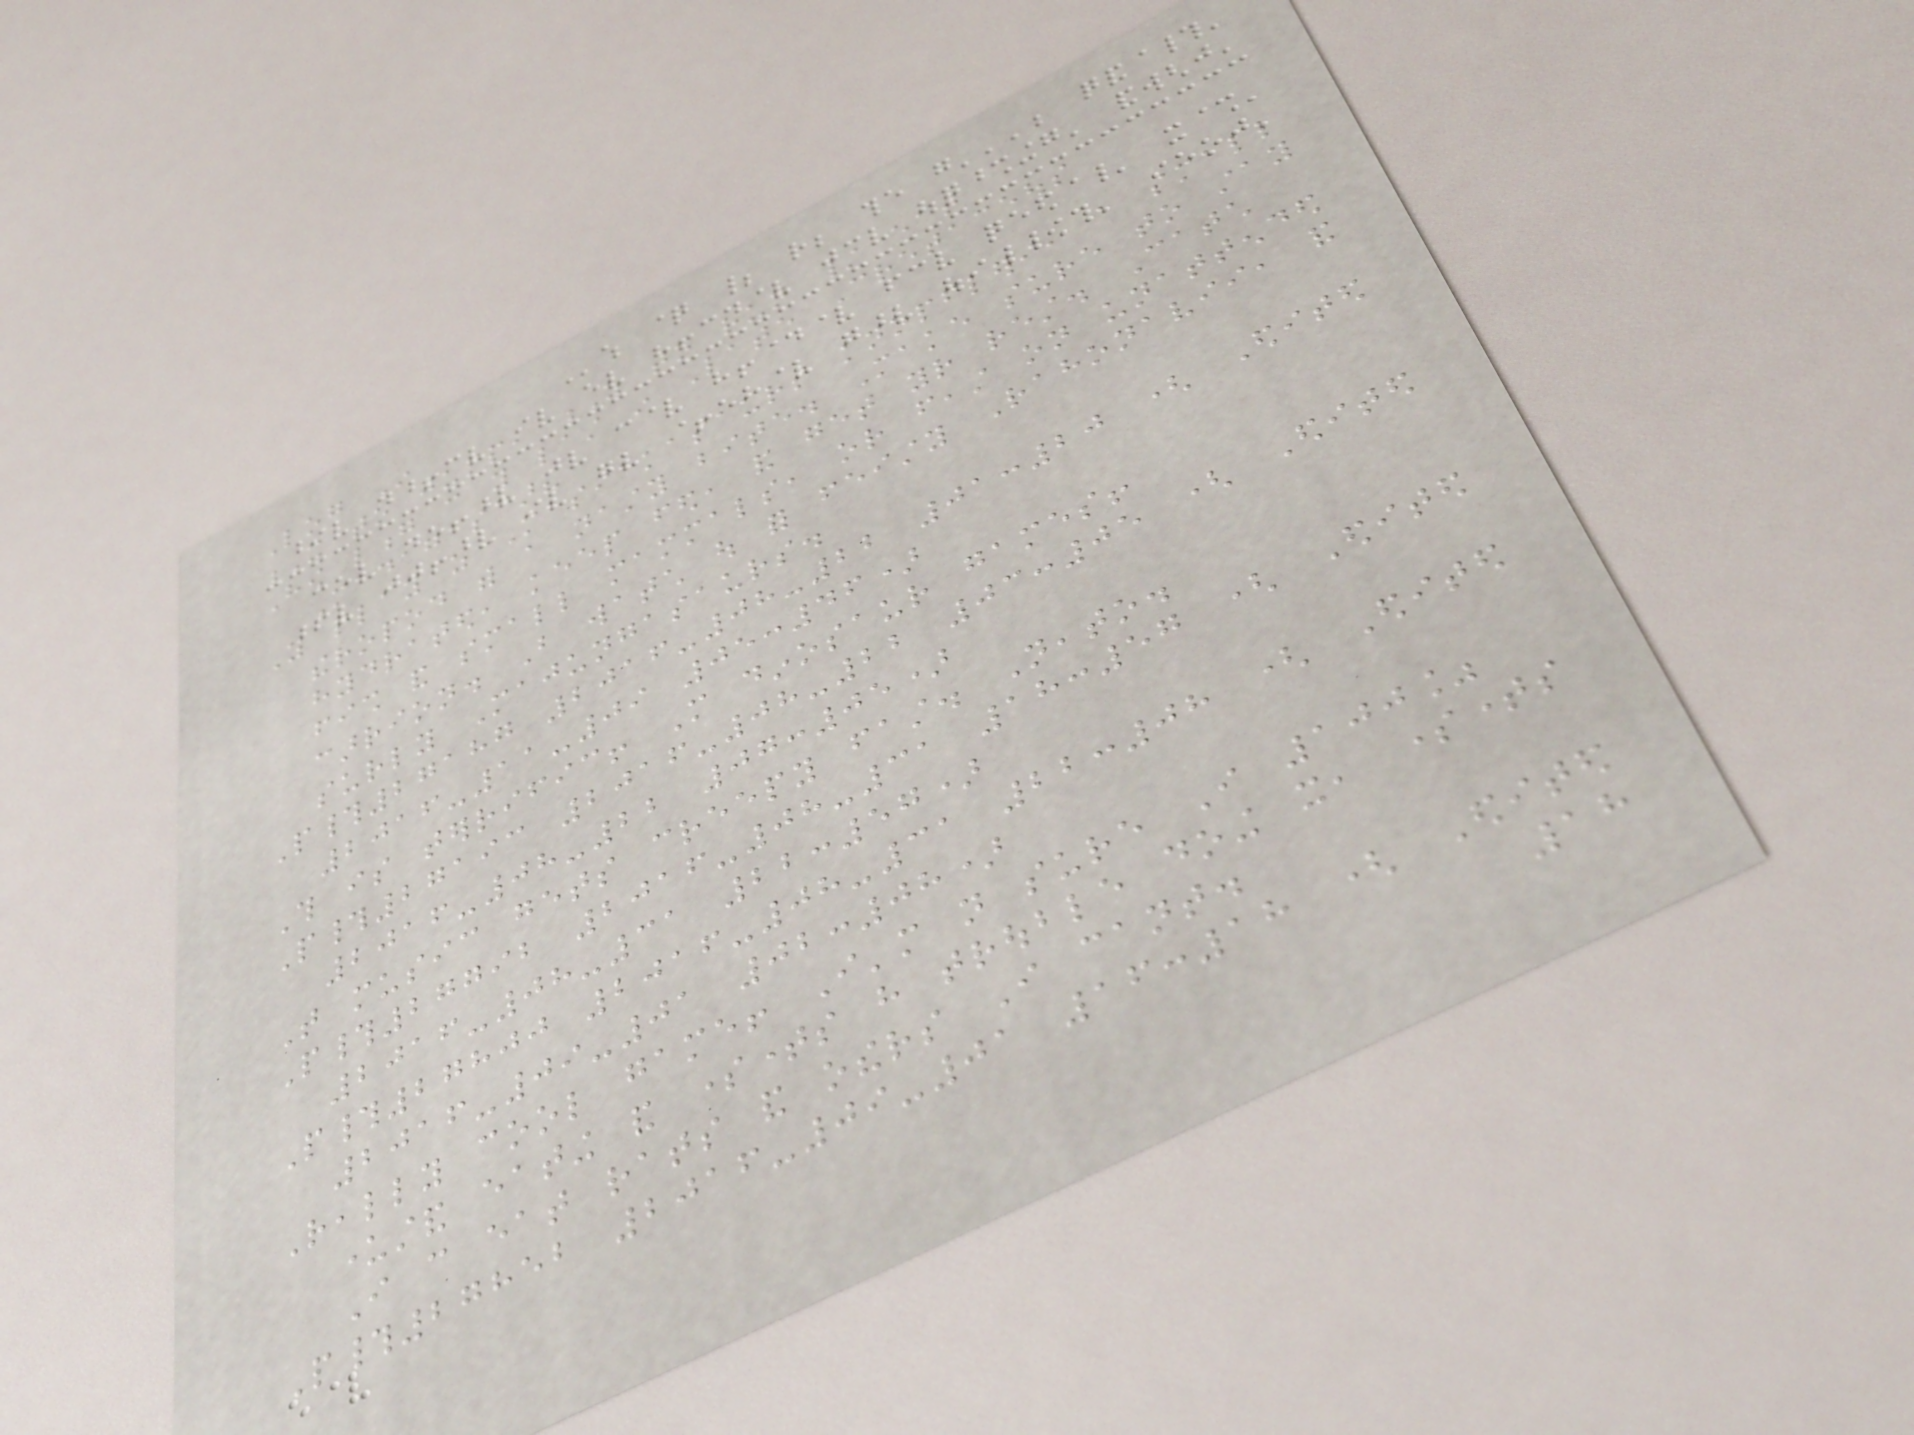Log In
X to jump, Z to run / eat
How long can you last in Late Cretaceous
Madagascar?
You play as Masiakasaurs knopfleri, a small
theropod with a nasty bite. Make sure to stay
hydrated, keep fed, and get your rest. Catch
fish and small mammals, or feast on unattended
carrion. But watch out for feisty Rahonavii, and
surly Majungasaurs.
P#27187 2016-08-22 01:20 ( Edited
2016-11-09 05:46)
This is terrific! More dinosaur games!
P#27193 2016-08-22 03:05 ( Edited
2016-08-22 07:05)
That music gets creepy fast. Neato.
P#27792 2016-08-31 18:57 ( Edited
2016-08-31 22:57)
P#27800 2016-08-31 22:08 ( Edited
2016-09-01 02:08)
Really cool game! I'm not sure I 100%
understand eating and sometimes have trouble doing it, sometimes
I can eat rats and others I cant.
P#27852 2016-09-01 16:18 ( Edited
18
